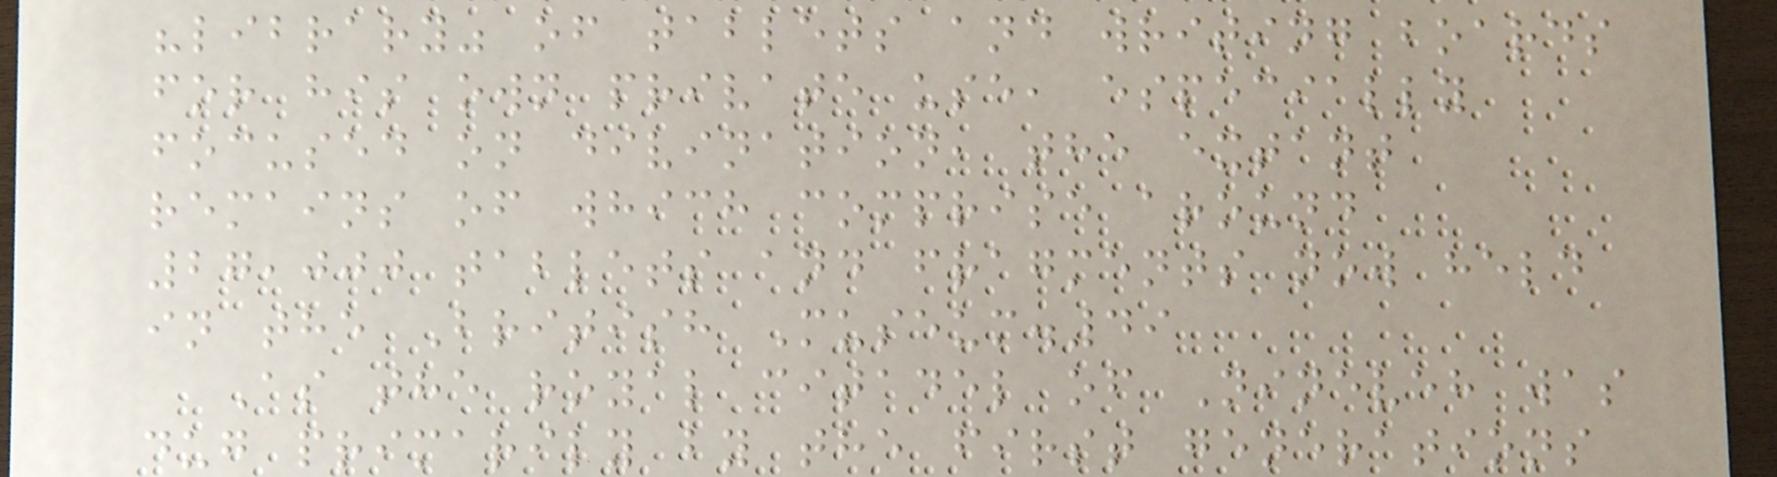"library" of tablets and writing boards
for his own private use, especially
focused on divination, the extant
remains of which comprise around
27,000 tablets and fragments now held
in the British Museum.49
As the royal citadel of Nineveh was
dug primarily by the first generations
